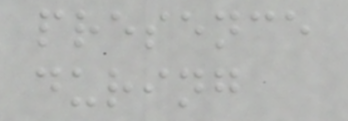presence
during
